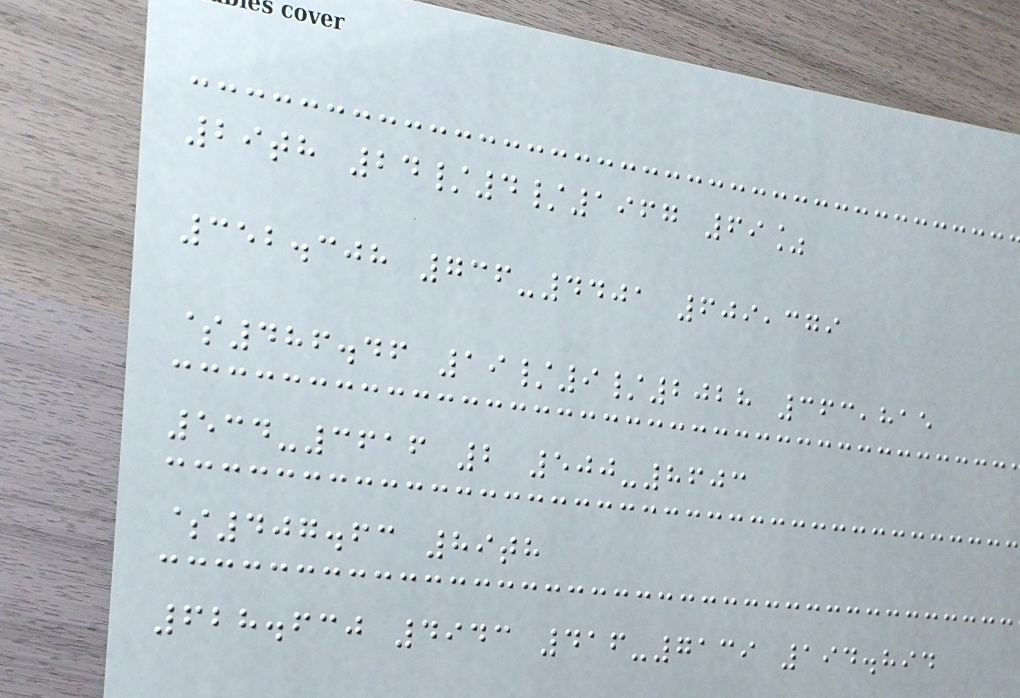29th 24/4/1967 69%
352.308 736-4401 609,379
$486.46 19/9/2028 363,815
534-3616 2 500-8603
$407.63 89th
628.630 4943 416-7139 194.894
